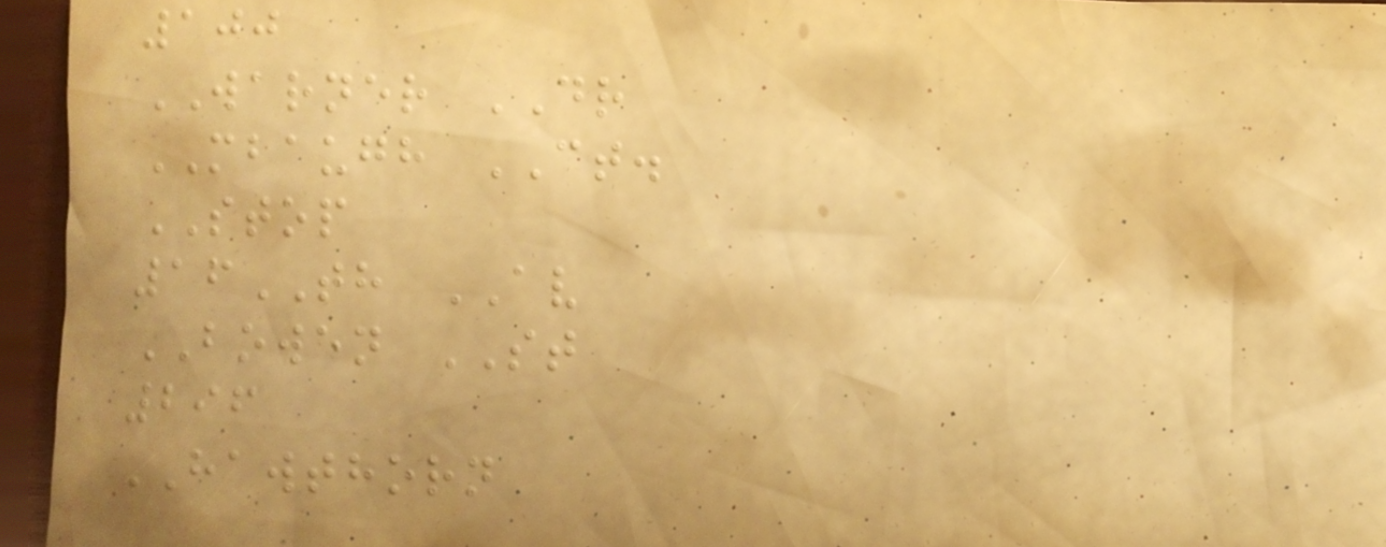100
WARNER DR
MBAUGH CT.
STOP
16TH AV
BOWEN ST
296
HAWTHORN
